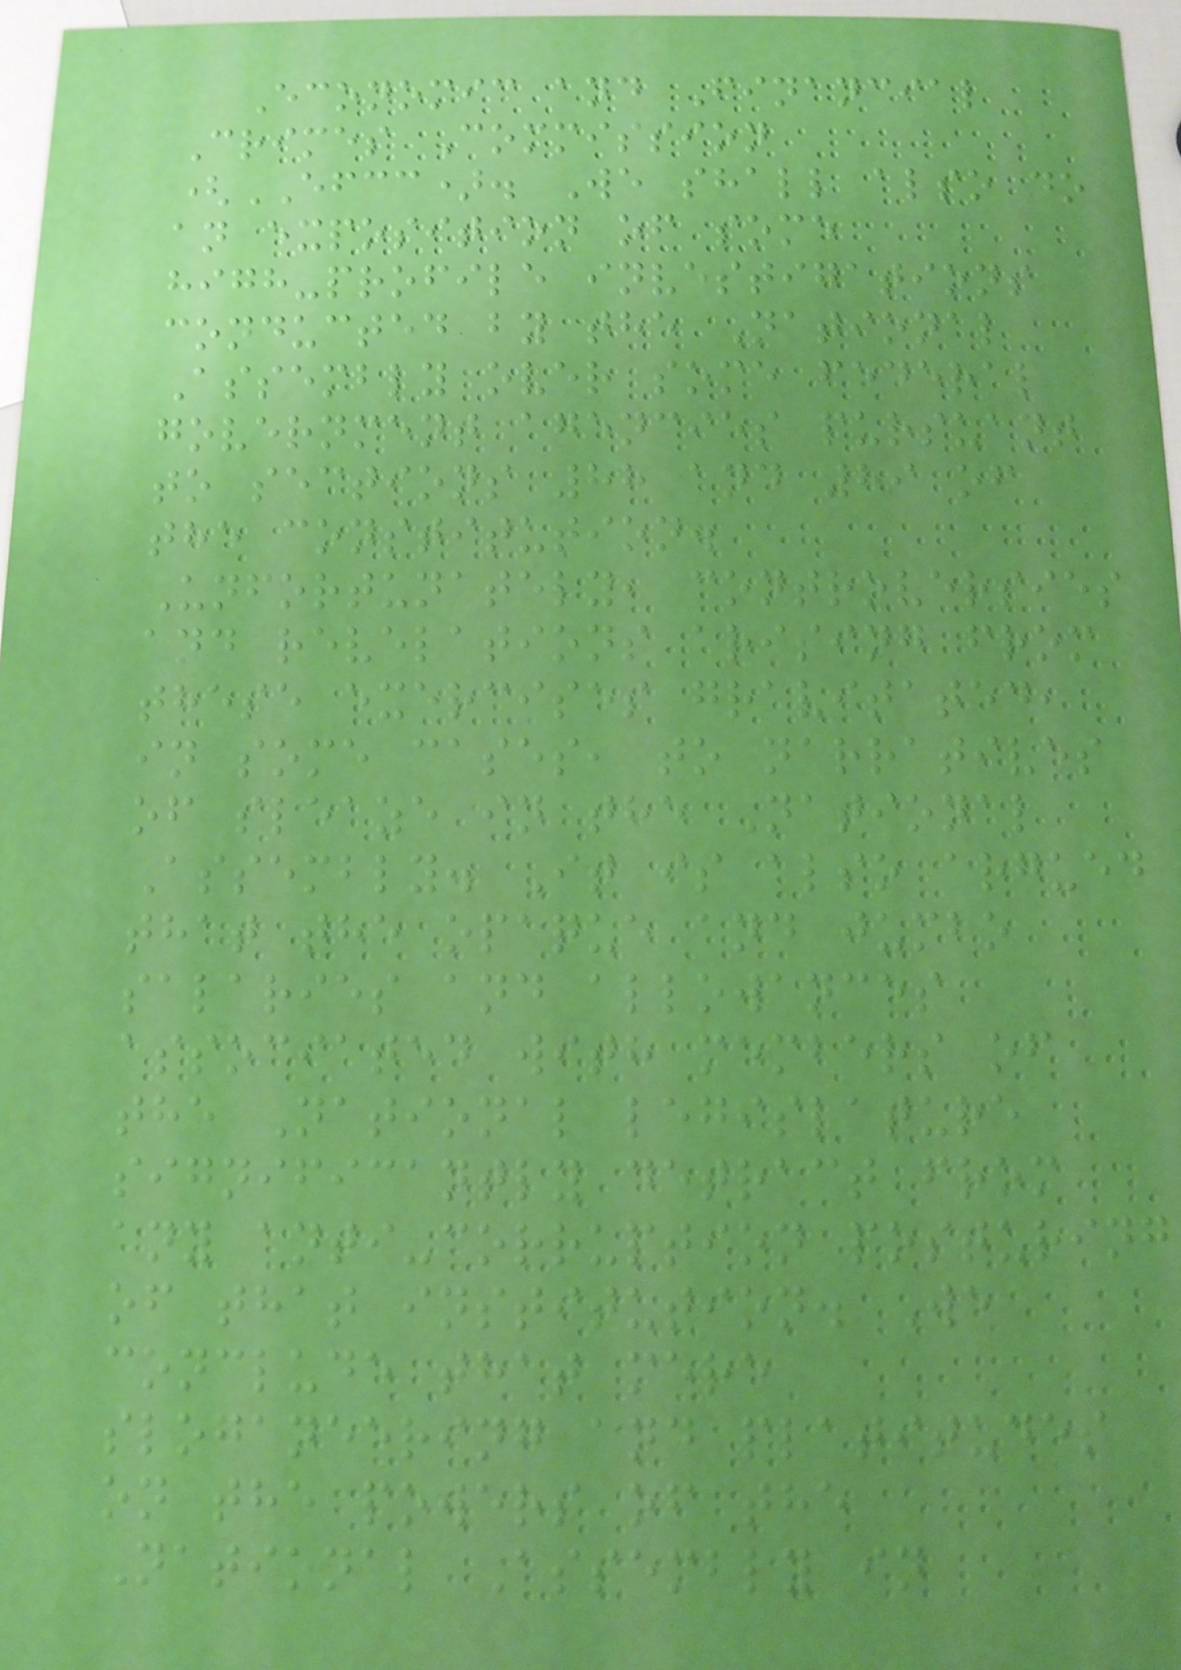Economic and Financial
Crimes Commission
(EFCC). We shall also do
an exposition of some
high-profile investigations
conducted by the National
Assembly over some federal
government agencies pursuant
to sections 88 and 89 of
the constitution.
Unfortunately, controversies
and revelations arising from
these exercises gravitated,
in some cases, to narratives
of sleaze in the National
Assembly. It is also argued
that the opaque and jumbo
salaries and allowances
associated with members of
the National legislature
significantly detract from
any anti-corruption posturing
of that institution. We
conclude that mere
sloganeering and platitudes
on the powers of the
National Assembly in
